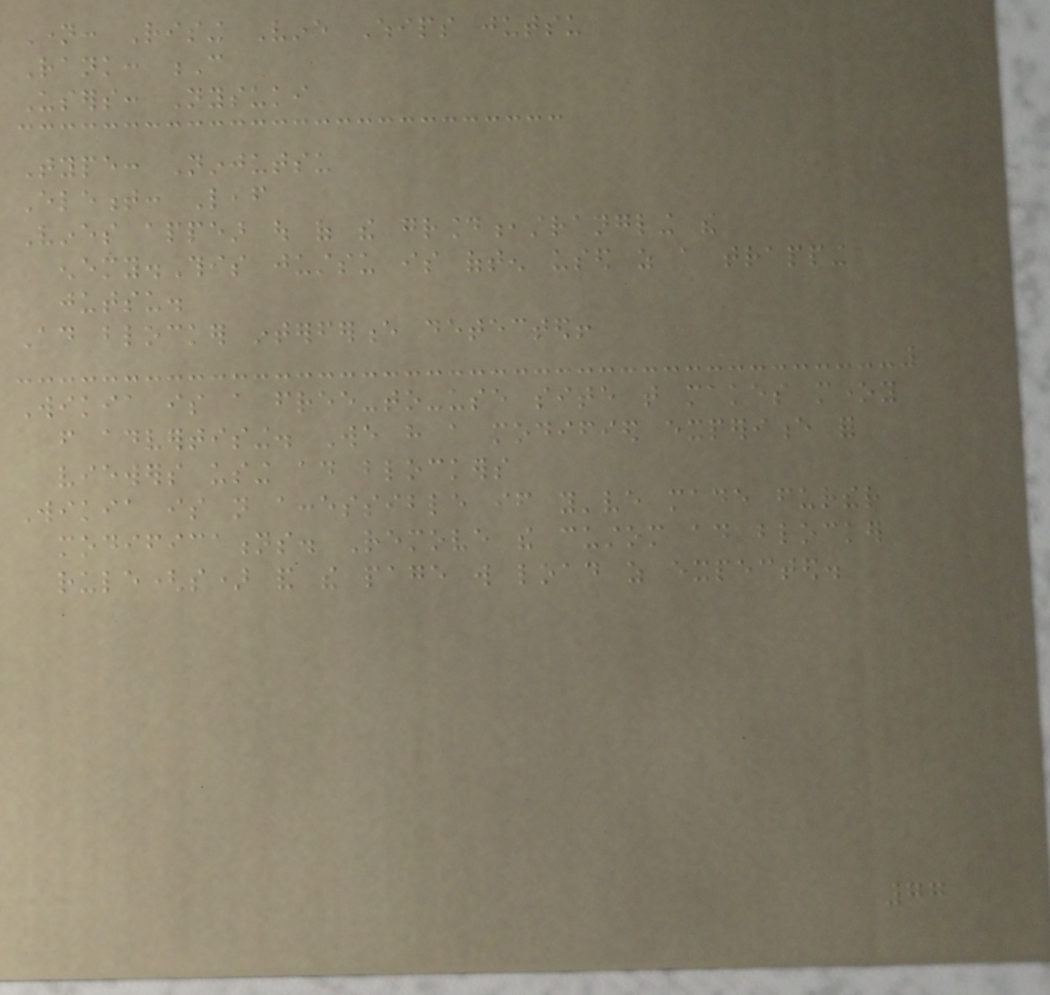Name: Rising Vine Whips jutsu
Rank: C
Users: Nysuki
Type: Ninjutsu
Element: Leaf
Vines appear out of the ground,strangling the
enemy.This justsu is often used as a trapping
jutsu.
Ad blocker interference detected!
Wikia is a free-to-use site that makes money
from advertising. We have a modified experience for
viewers using ad blockers
Wikia is not accessible if you've made further
modifications. Remove the custom ad blocker
rule(s) and the page will load as expected.
77
